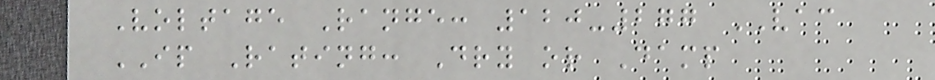Voltage Range: 120-277 VAC
IP Rating: Dry or Damp
